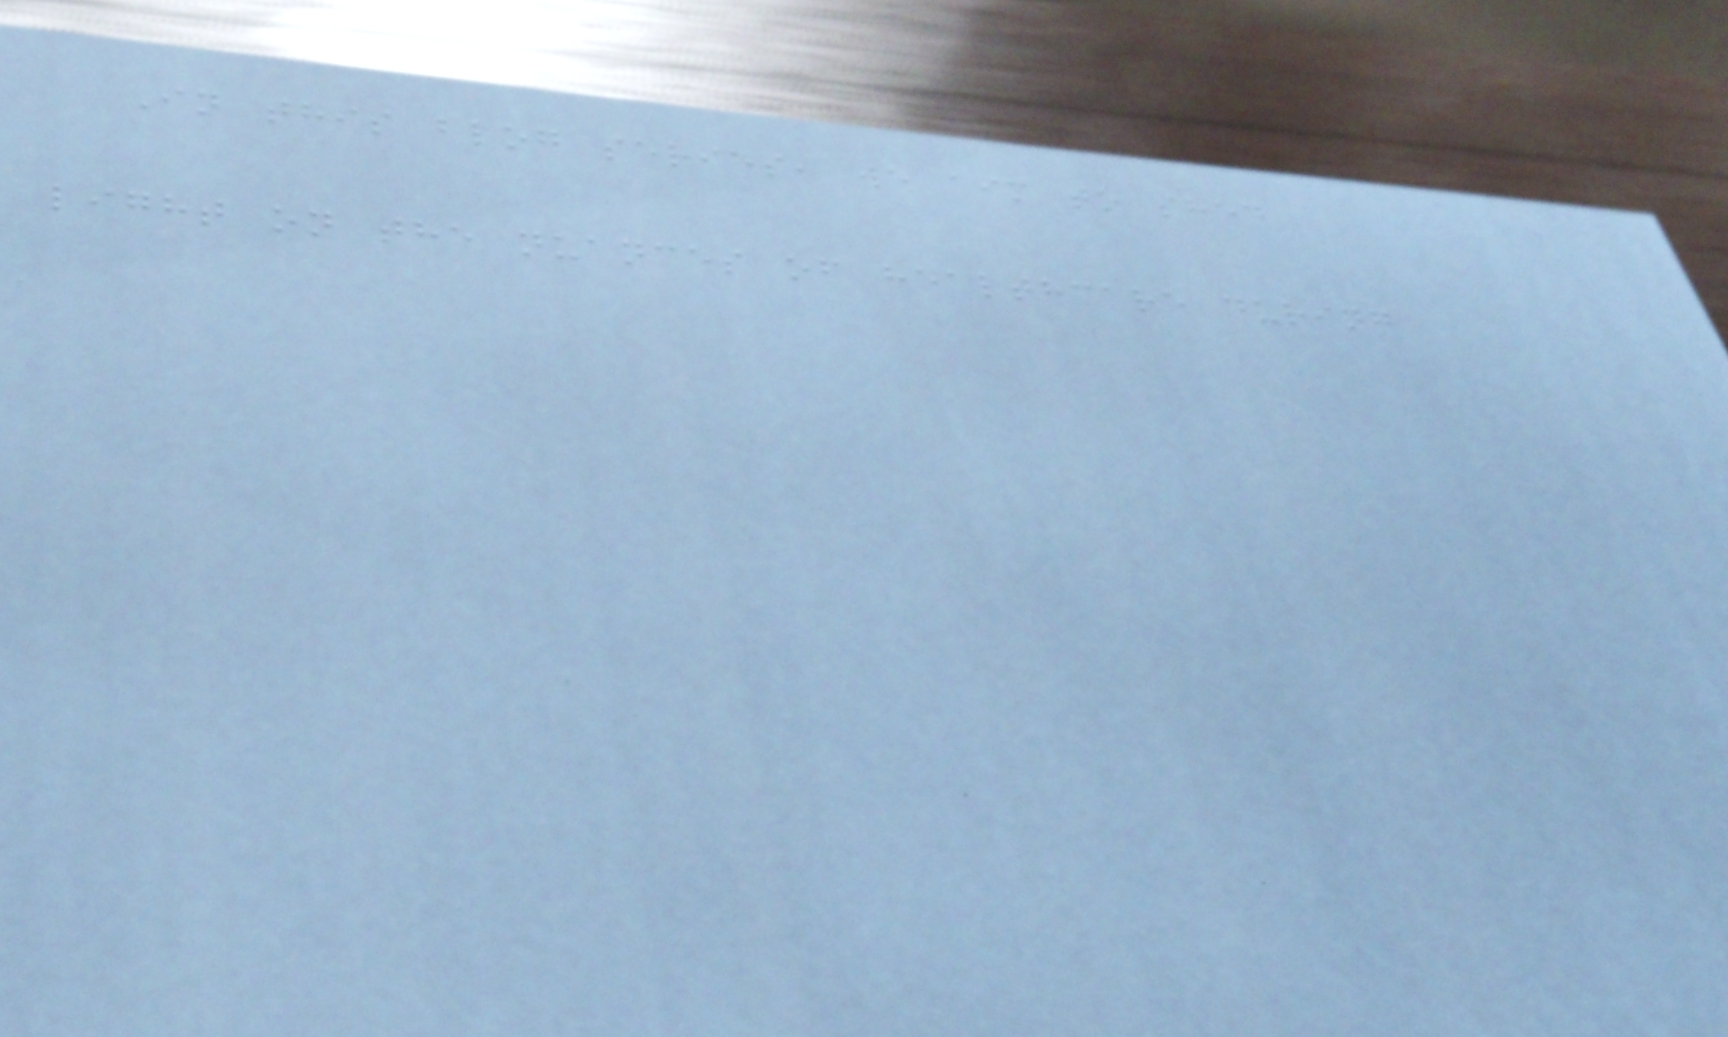In this blog series, we aim to shed
light on the nuances of healthcare during
